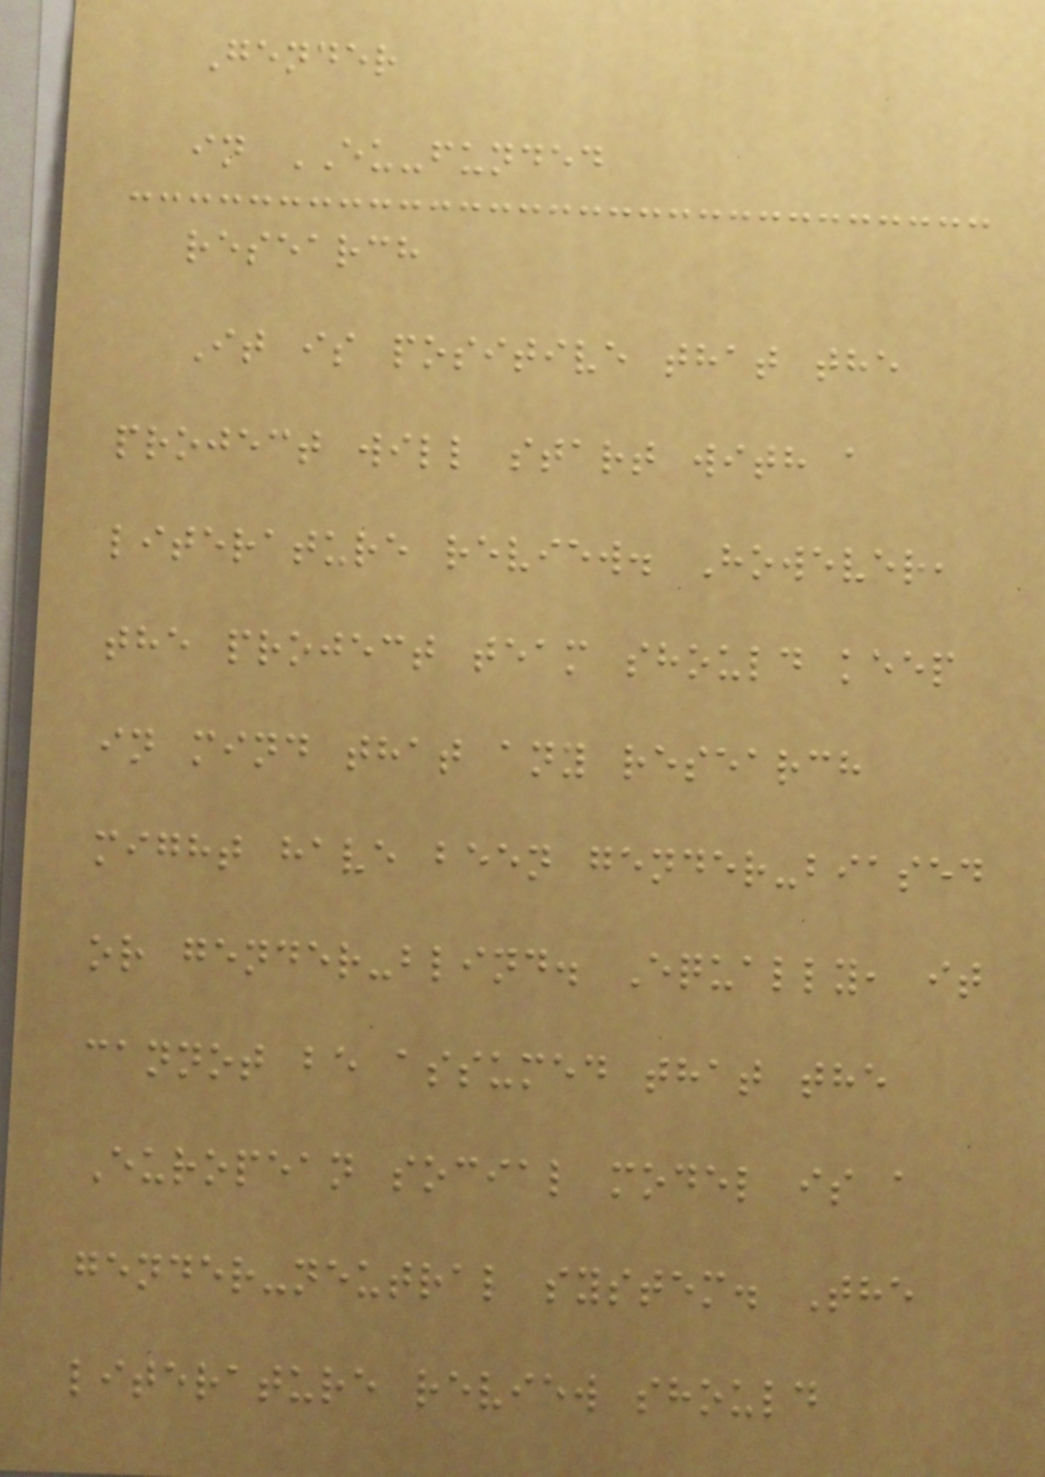Gender
in EU-funded
research
It is positive that the
project will start with a
literature review. However,
the project team should keep
in mind that any research
might have been gender-biased
or gender-blind. Equally, it
cannot be assumed that the
European social model is a
gender-neutral system. The
literature review should
